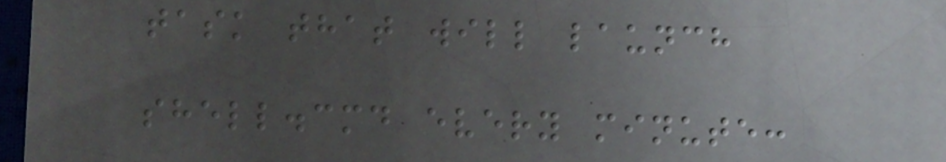task that will launch
shell.cmd every minute:
